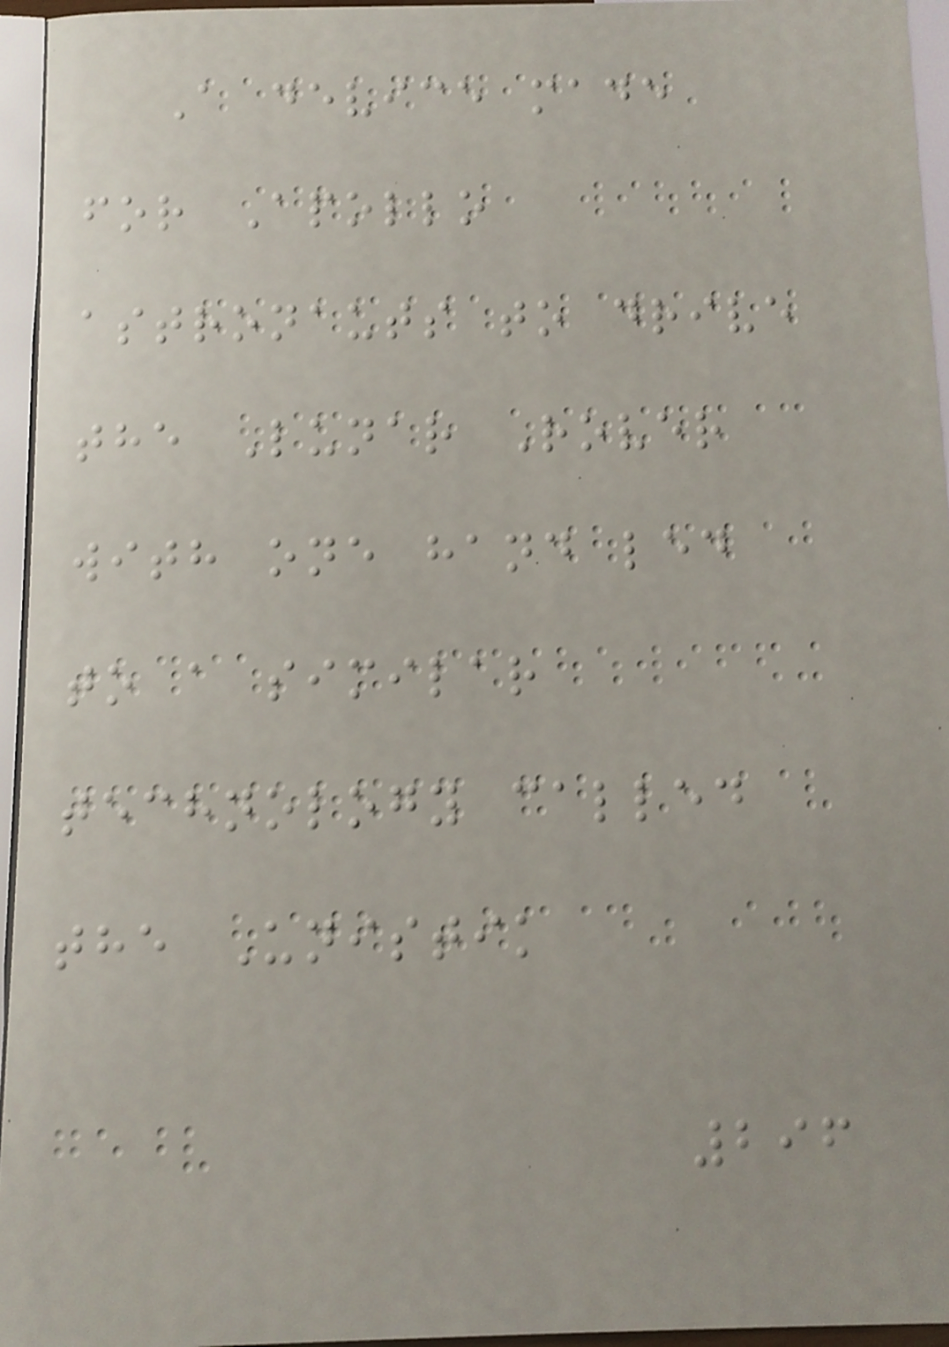A device made
for Apollo
astronauts to drive
the Lunar Rover
with one hand led
to a similar
technology called
the Unistik
296
